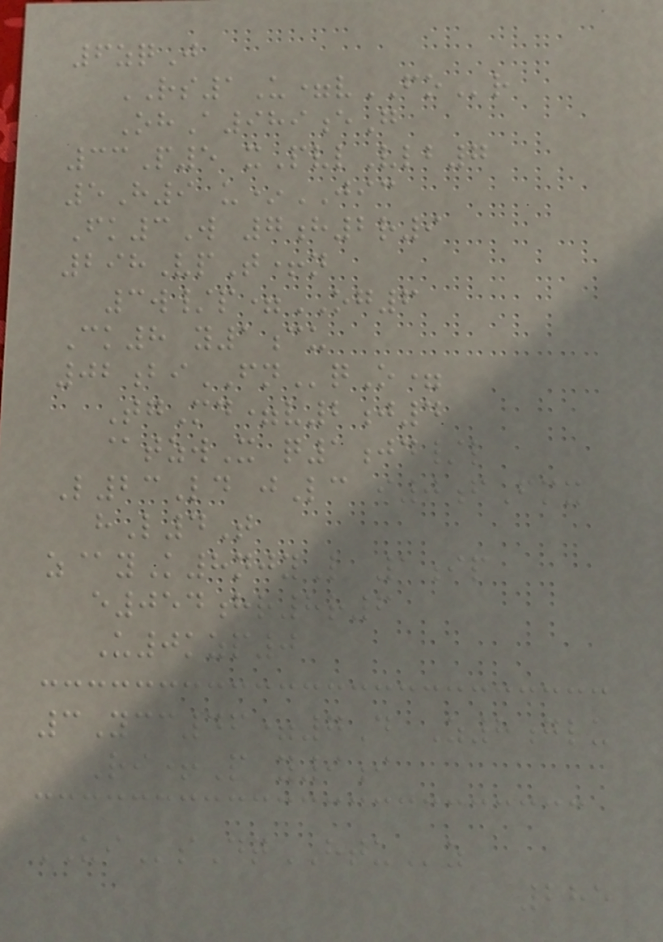6zqJ
RS1U=vFOr
OhA989eG
33P5 xPvlVlb7
5H9 u*JIC
Fk3W 7h2r9
298VpT+n
3w/p=OG6
Ck8 y1cu
02biFNqO=
TgMd=v2j4
@tzwX q1jd/l
L23Ld jLc i0fFmx
hL4T
z@yK8njyL 1ip
e054hr8r6
U0kzp0
3Ycc46=7D Z8glu
Ri+P y9i
UIsDqHTUz
285
